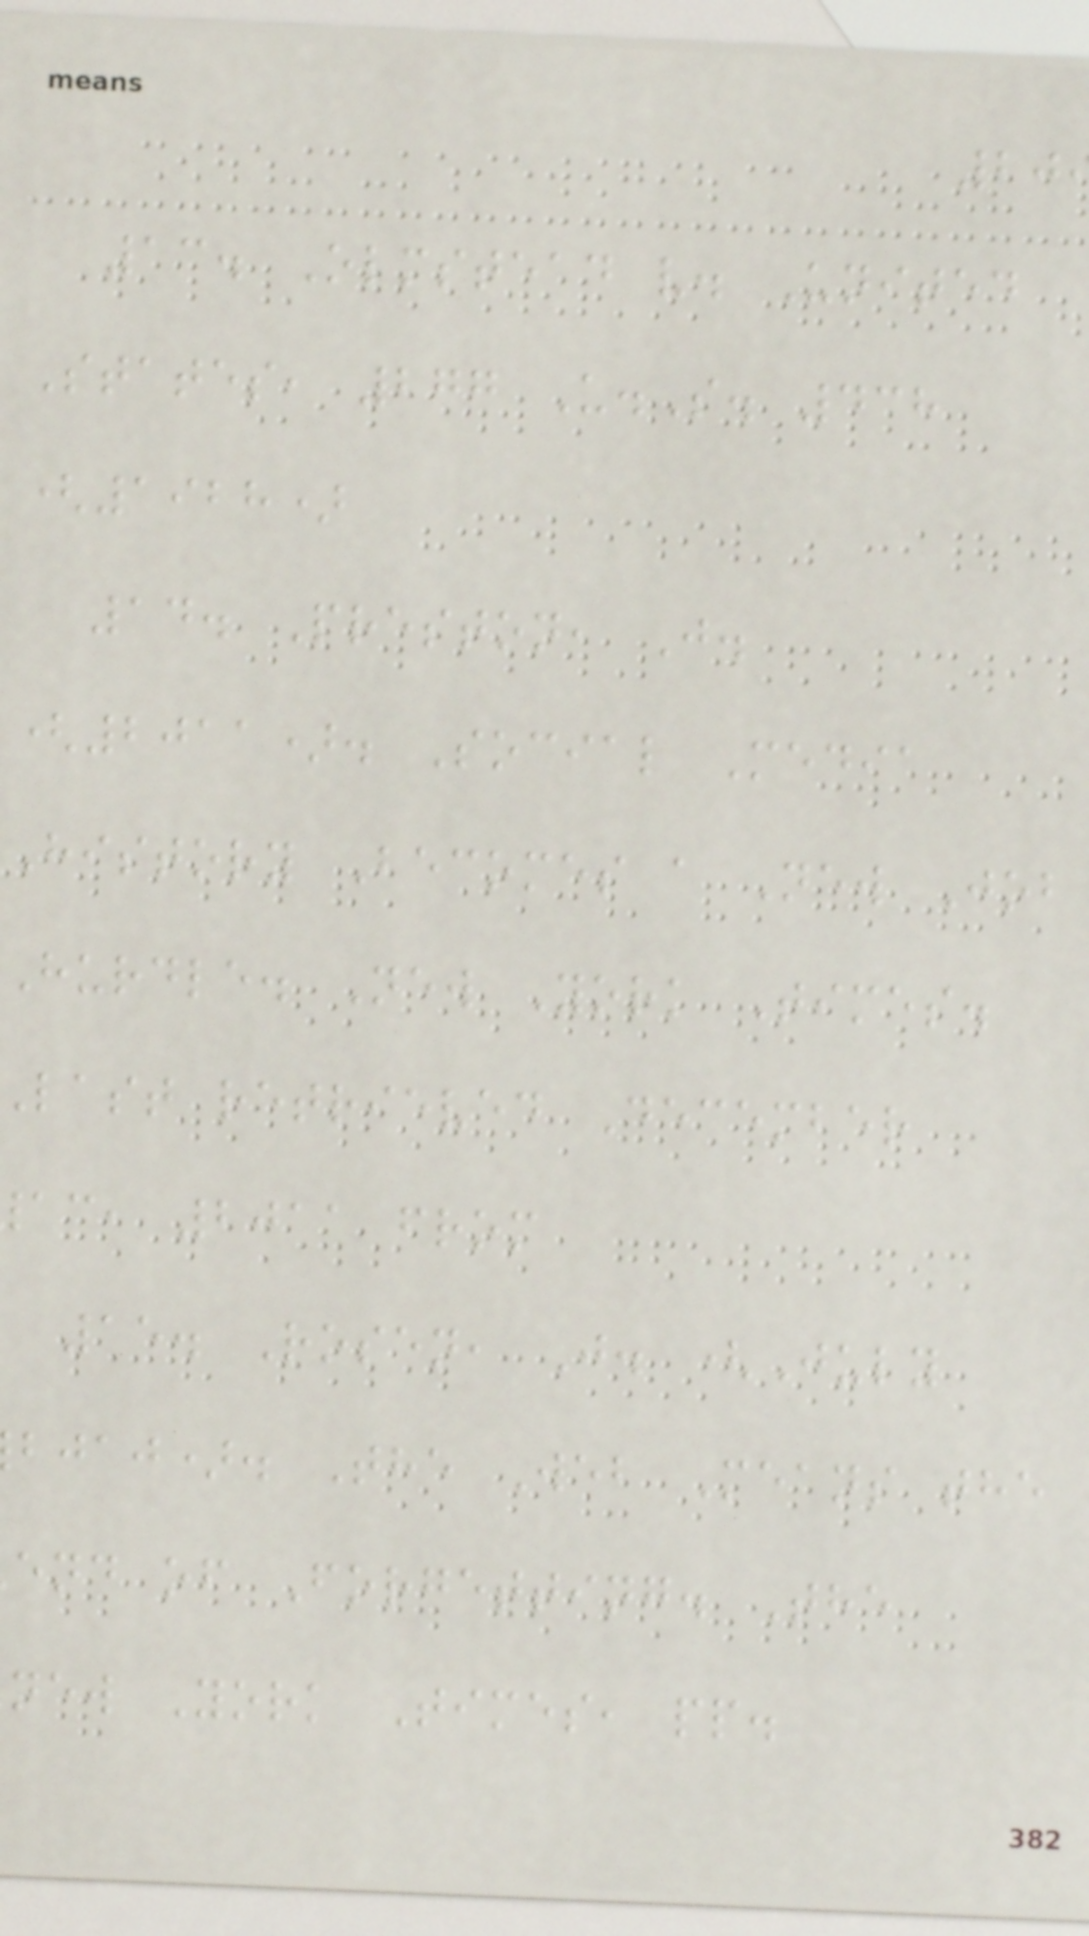13. Olmstead v. United
States, 277 U.S. 438
(1928)
14. Preston, J.
(2011). Social Media
History Becomes a New Job
Hurdle. New York Times.
last retrieved December
ac, 2011 from
15. Rosen, J. (July
bjaj). The Web Means the
end of Forgetting. The
new York Times, pp.
